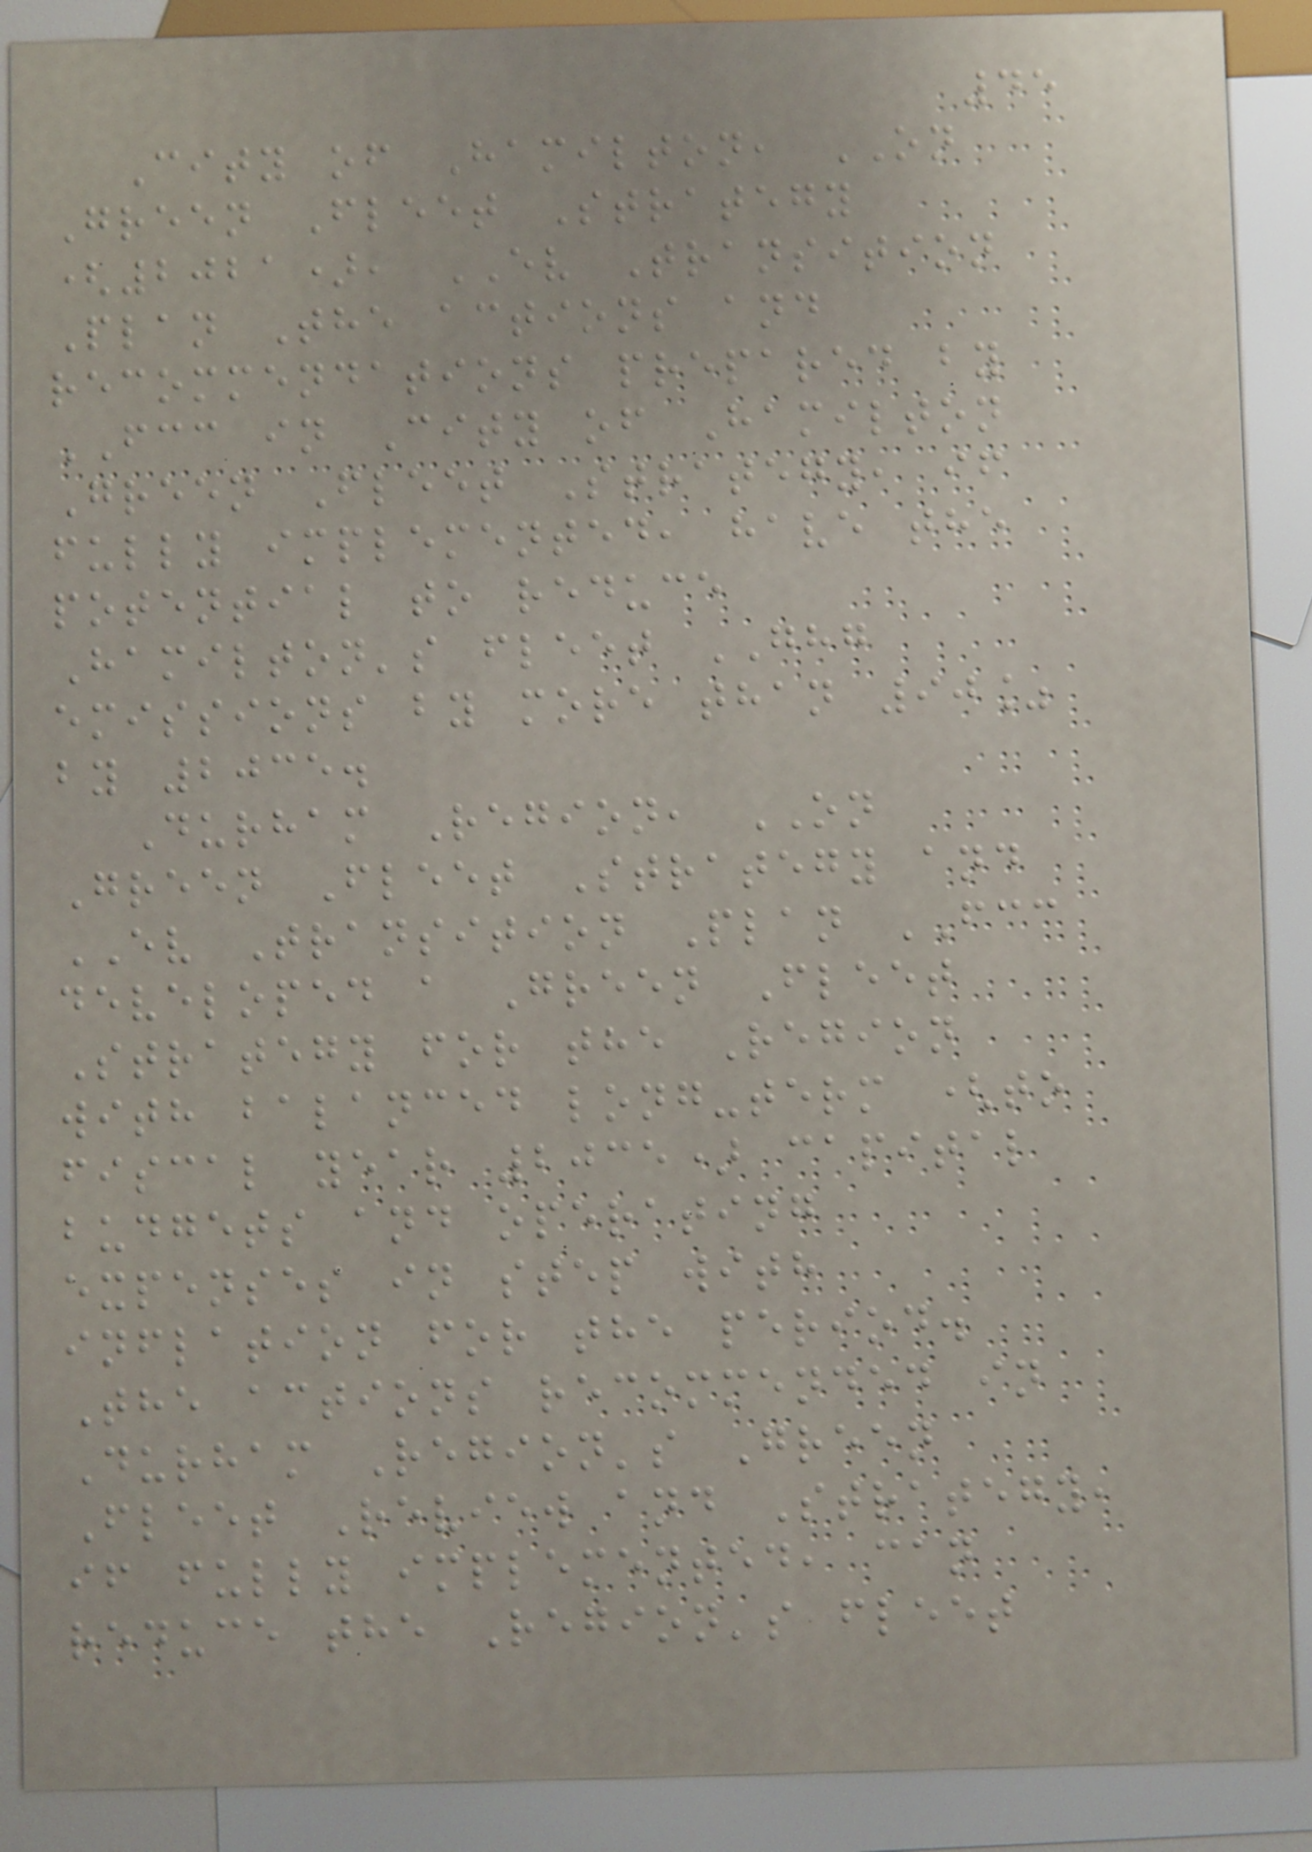45
City of Hamilton, ON
Green Fleet Strategy
(2021), EV Transition
Plan The actions and
recommendations prepared by
FCC in City of Hamilton
Green Fleet Strategy, if
fully implemented, have the
potential to reduce
Hamilton's fleet GHG
emissions by more than 90%
by 2035.
Durham Region, ON
Green Fleet Strategy and
EV Transition Plan FCC
developed a Green Fleet
Strategy for the Region
with balanced long-term (to
fiscal year 2035) capital
budgets and operating
expenses in step with
inflation for the period.
The actions recommended in
Durham Region's Green
Fleet Review and Strategy,
if fully implemented, can
reduce the Region's fleet
